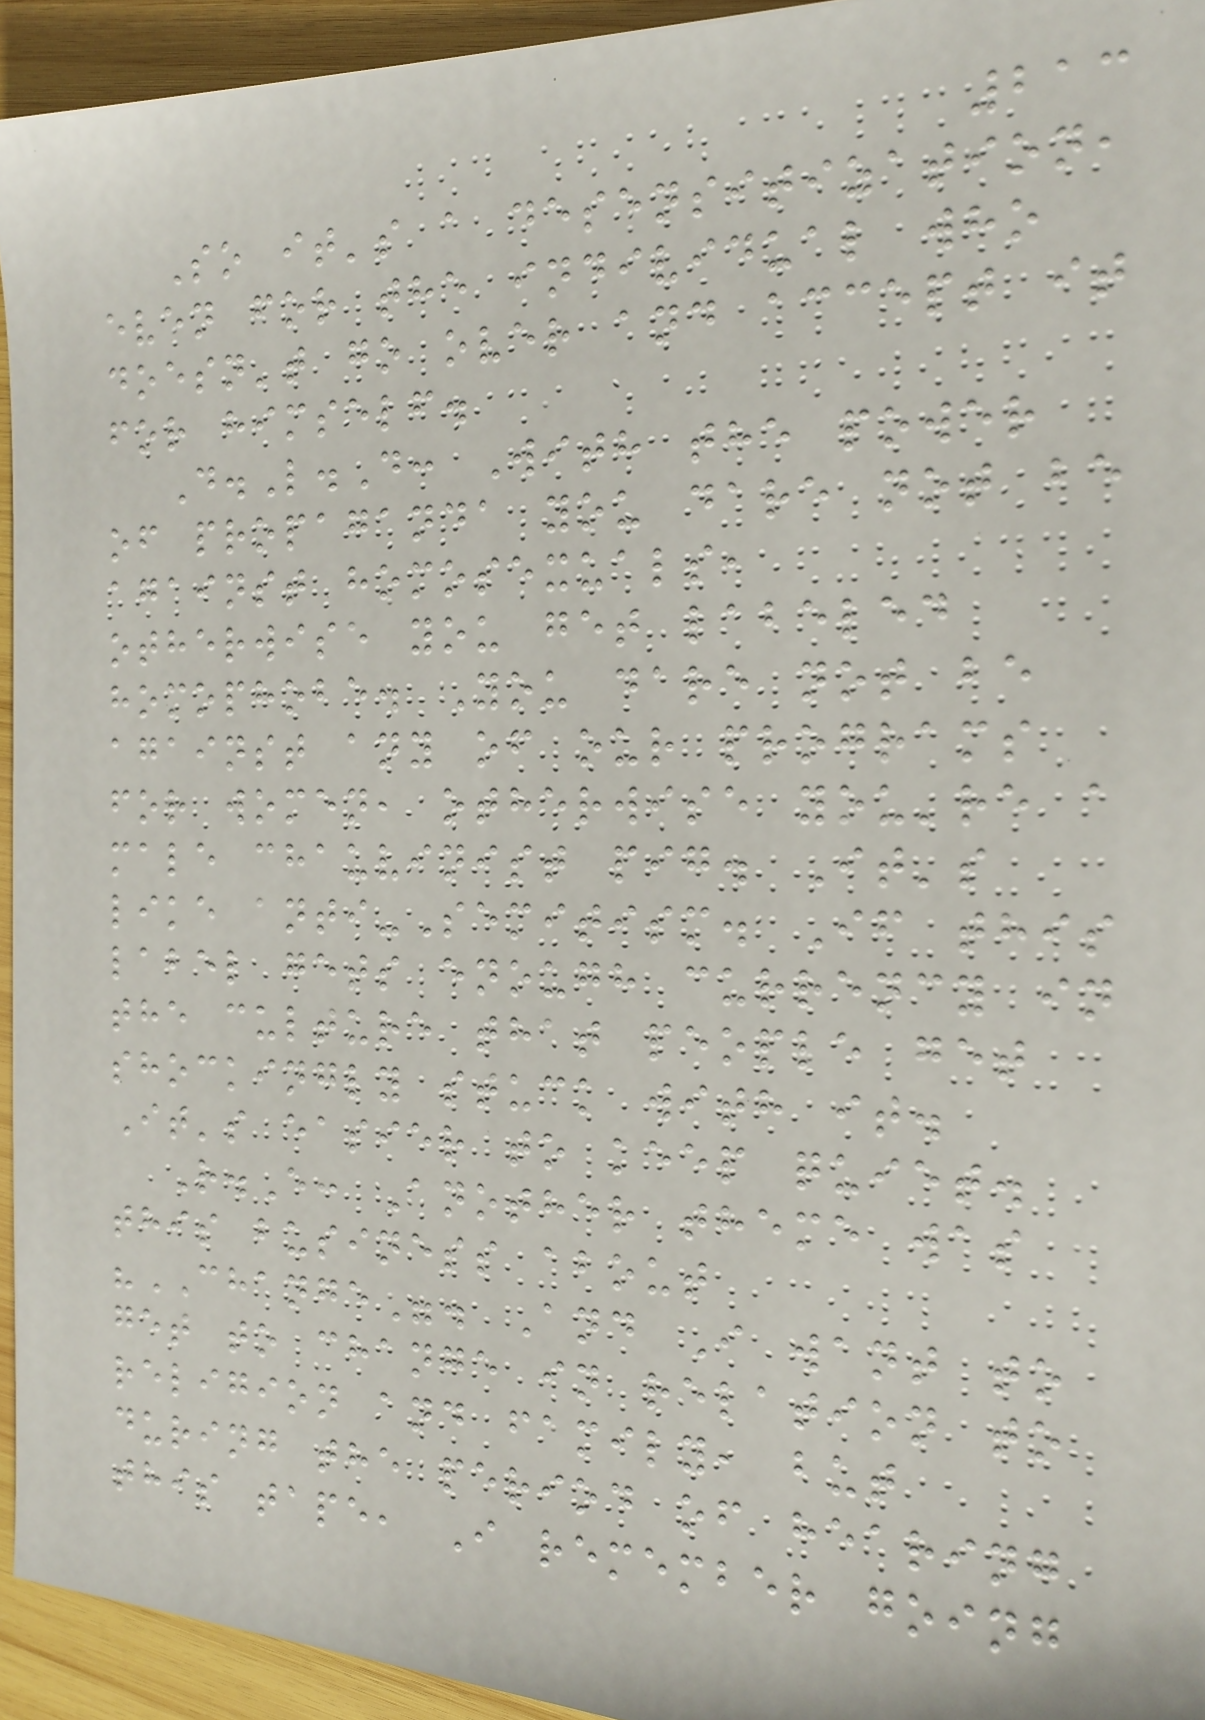213
So it's a desensitization,
even for the individual who
doesn't go over and accept it
for himself.
D.L.D: With the power
of propaganda you dare not be
against homosexuals,
otherwise you get labeled
homophobe. You dare not be
against any of our programs
for women, otherwise you're a
male chauvinist pig. It's
like anti-Semitism. If this
label gets enough currency in
the culture that people get
shockingly stuck with it.
It's easier to keep quiet.
R.E: Another theme was
this business about
"CHANGE". And I want to
get to change in relation to
religion and family, but
during the period of hearing
this tape, I remember going
